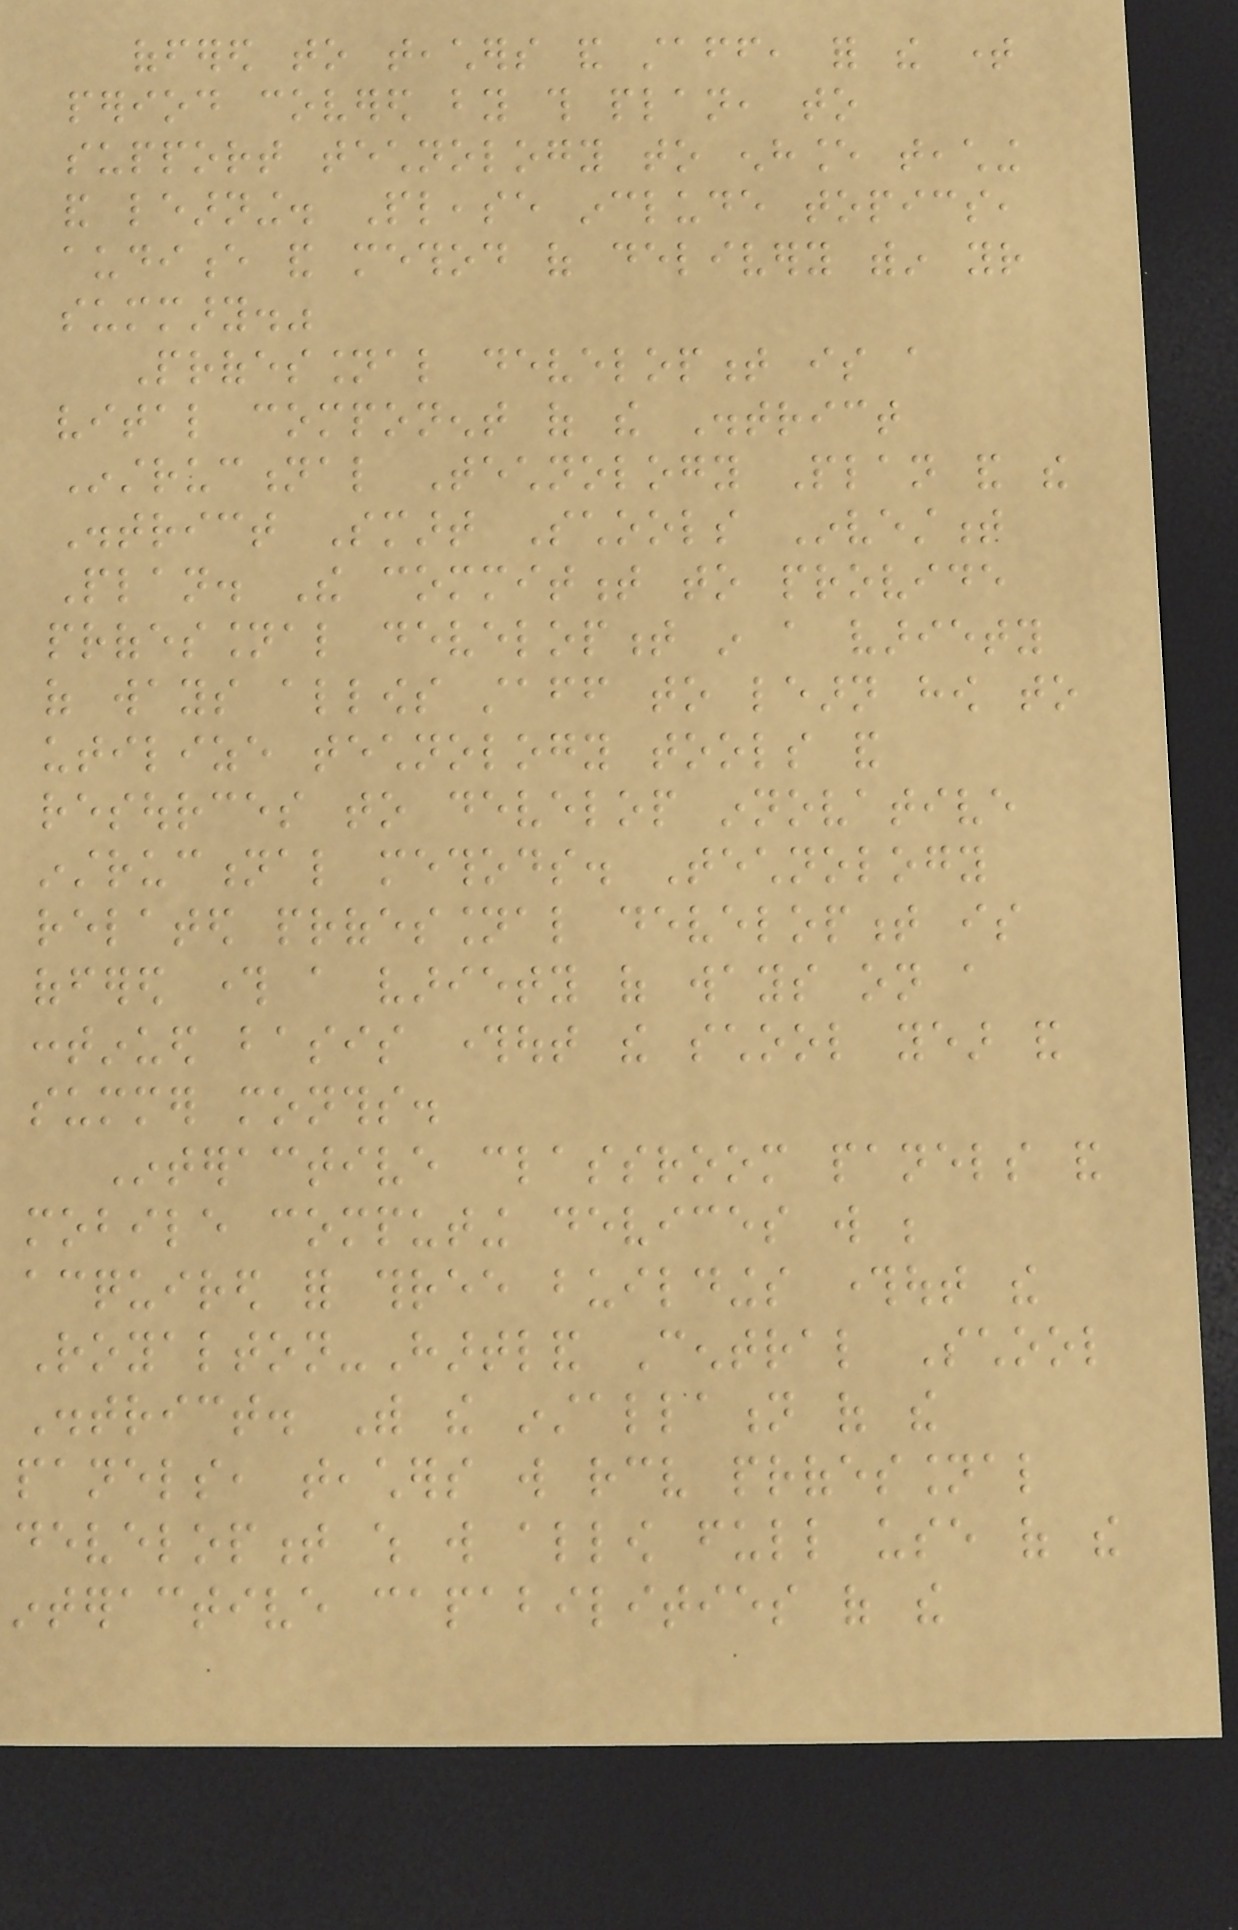offered to teachers and staff, for the time
period covered by this plan, to
support technology to enhance teaching
and learning. Please include topics,
audience and method of delivery within your
summary."
Professional development is a
vital component of the District
Instructional Technology Plan and the
District Smart Schools Investment
Plan. The commitment to provide
professional development in a variety
of ways allows staff to learn how to
utilize technology tools and
resources to develop innovative
instructional methods. Technology
related professional development is
offered through a variety of ways on a
continued basis throughout the school year and
summer months.
Interactive classroom panels and
mobile computing devices will be
acquired for three buildings throughout the
Royalton-Hartland Central School
District. With the installation of the
panels, teachers will receive professional
development which will allow full use of the
interactive capabilities of the
